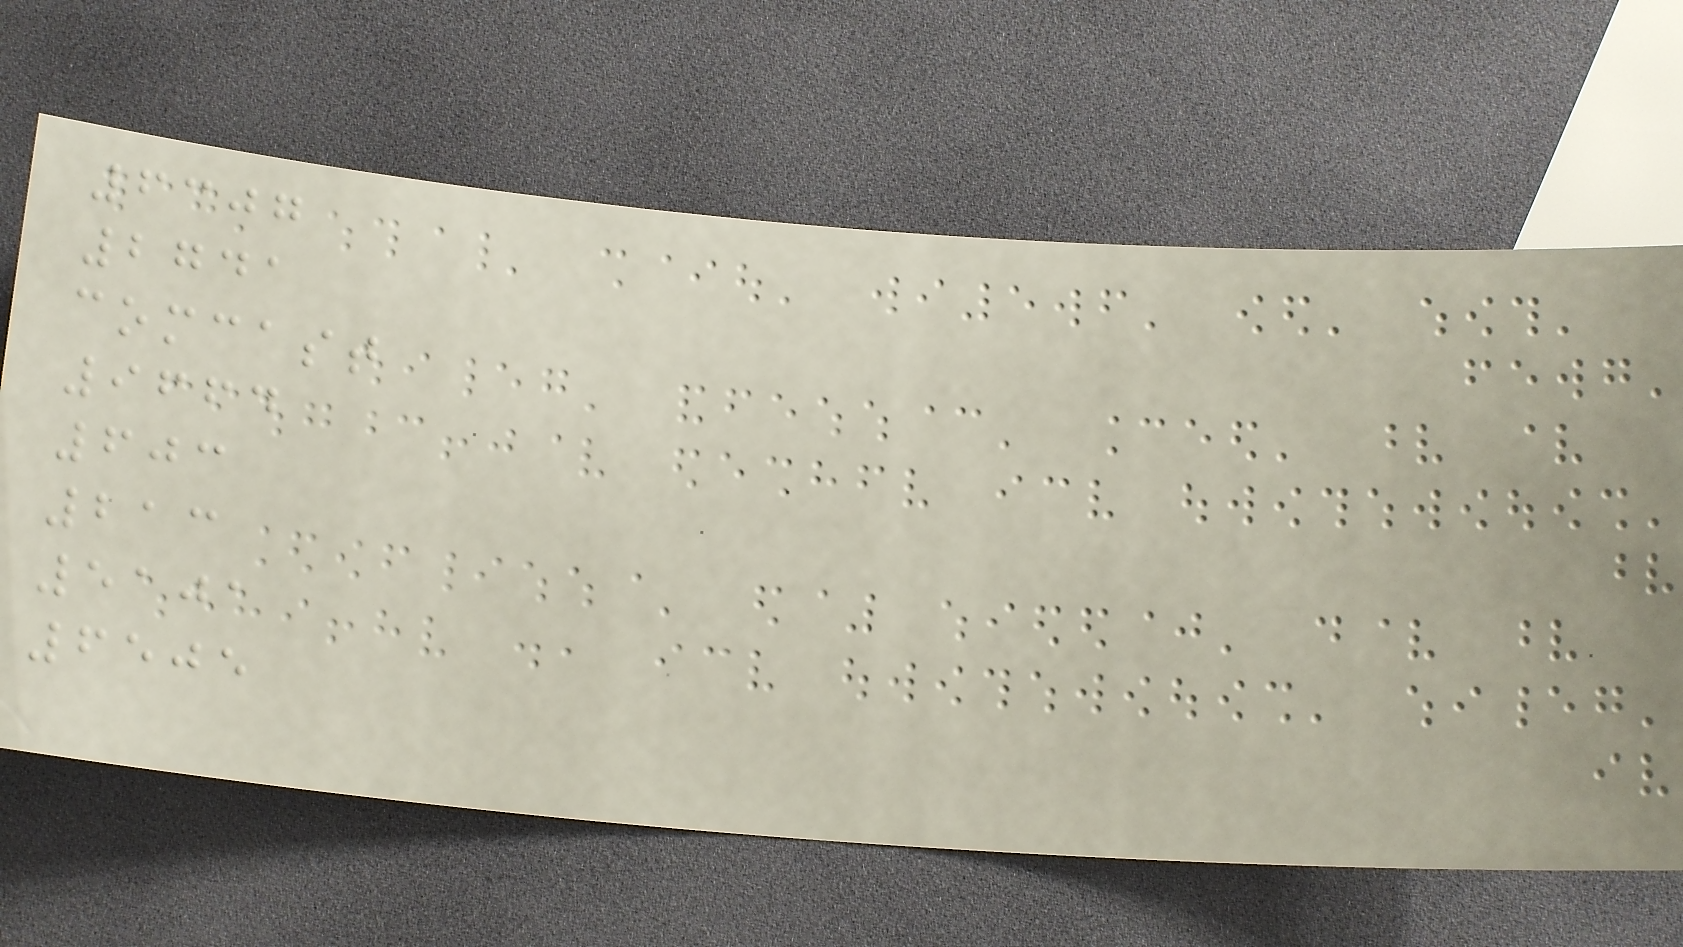6307
2741
comcast
9664
603
213
5101
6505
